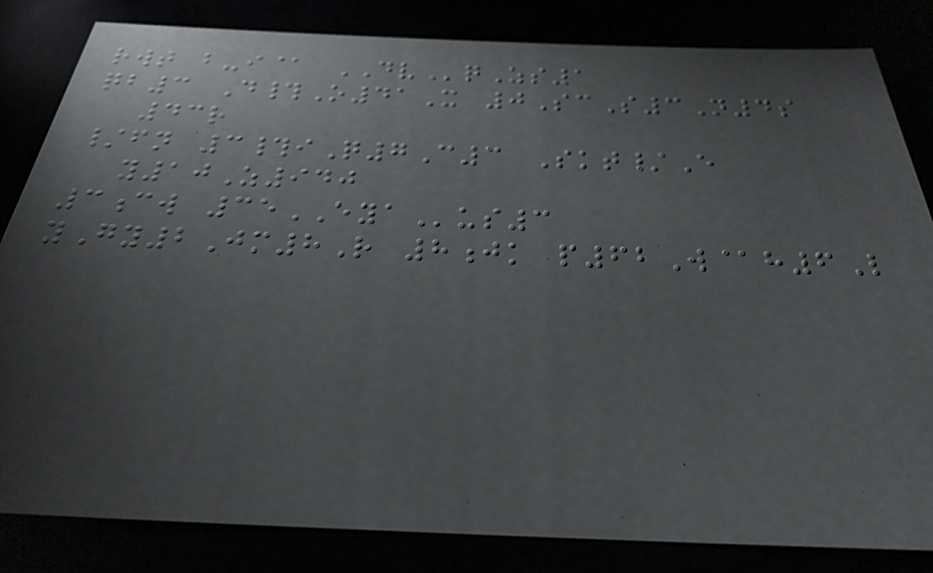rwt b-i@ DVqZs1
qb3 D#O41X 0ScS3N4s
43r
/fn 3#iQ7C3 Skt/E
y10Z940
3cw 35EYAus3
yGy2Jm8R 8jk p62W@h6L
